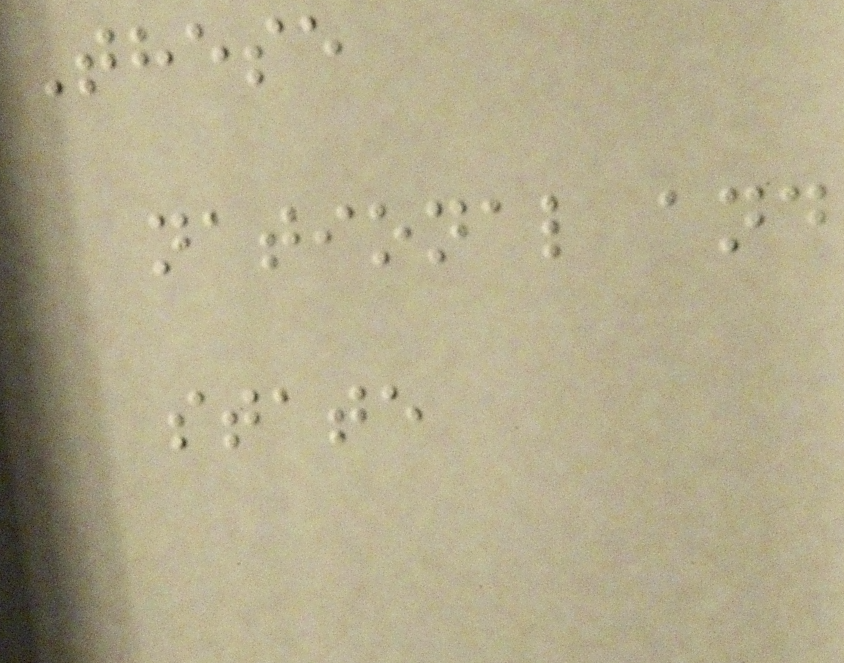These
national and
state
